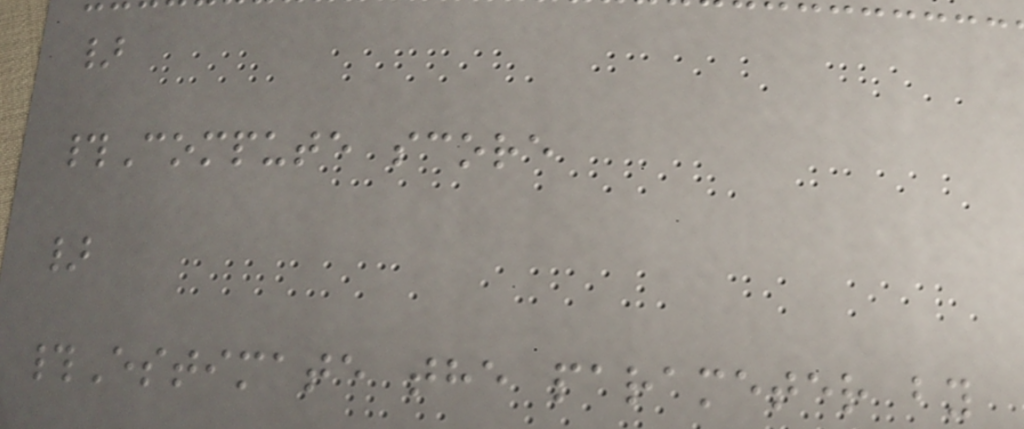}
#Compute score
}
#Estimate the parameter by
